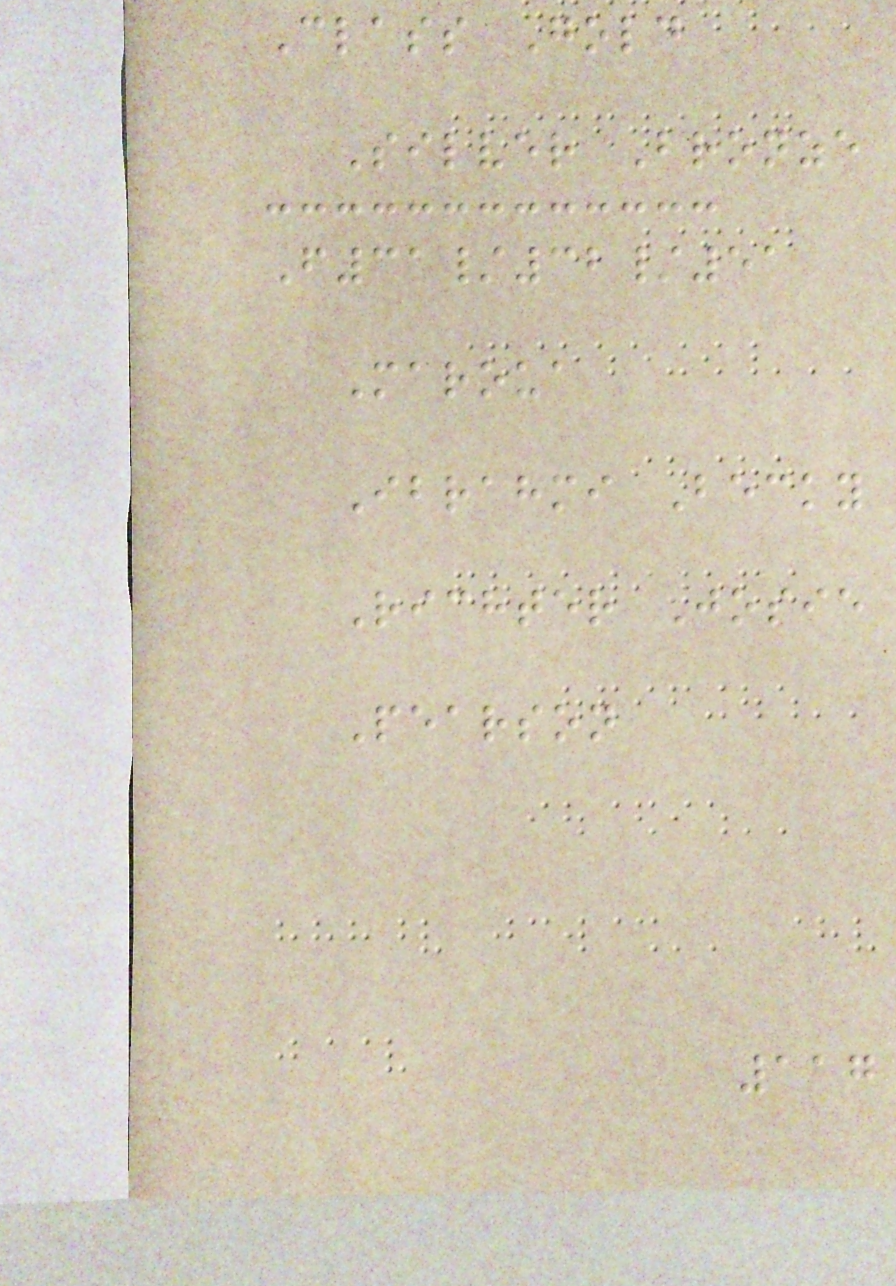Class Gold
Silver Bronze
F31/32/51
Maroua
Ibrahmi Becky
Richter Josie
Pearson
117
